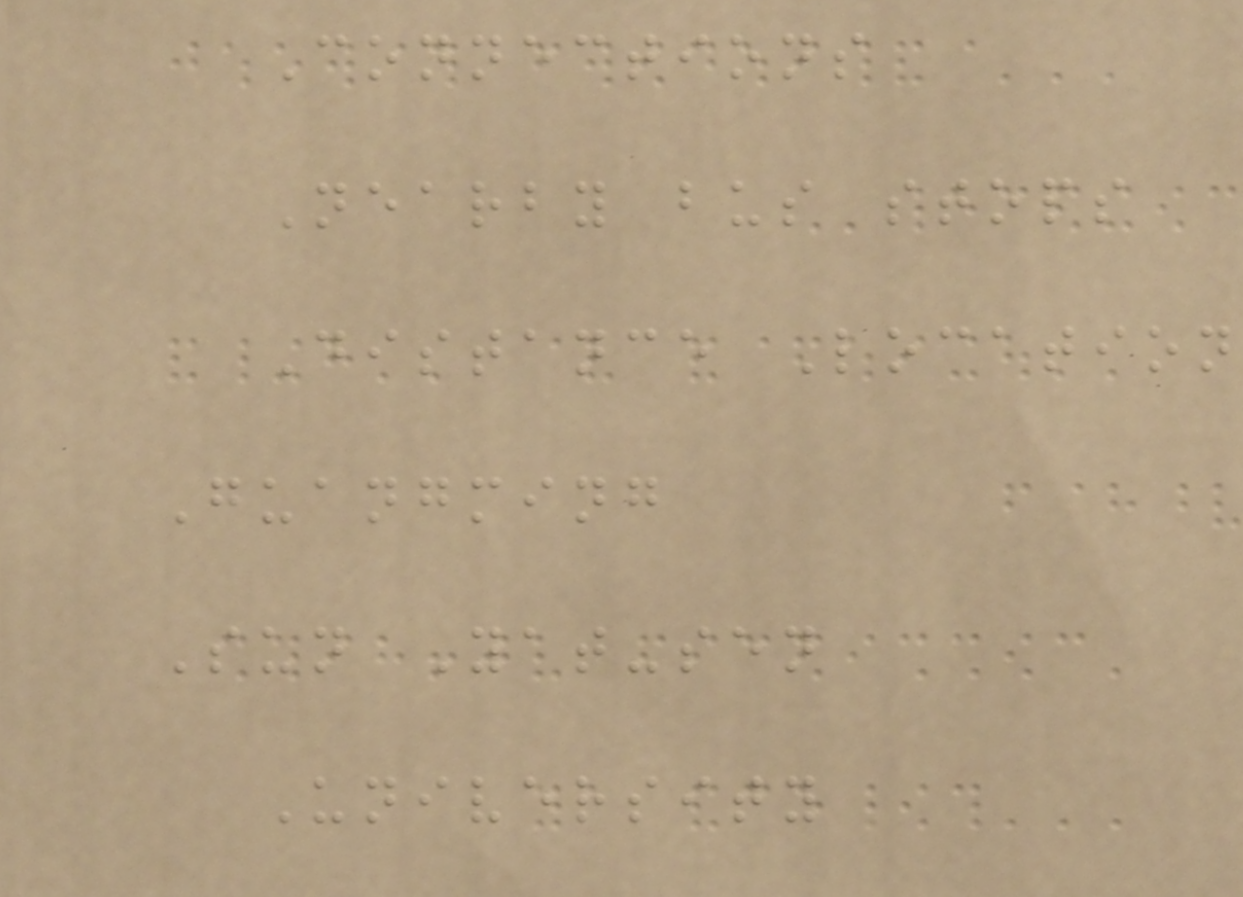Connections
Nearby bus stops
Distance Location
Guangming
Sun Yat-sen
University
